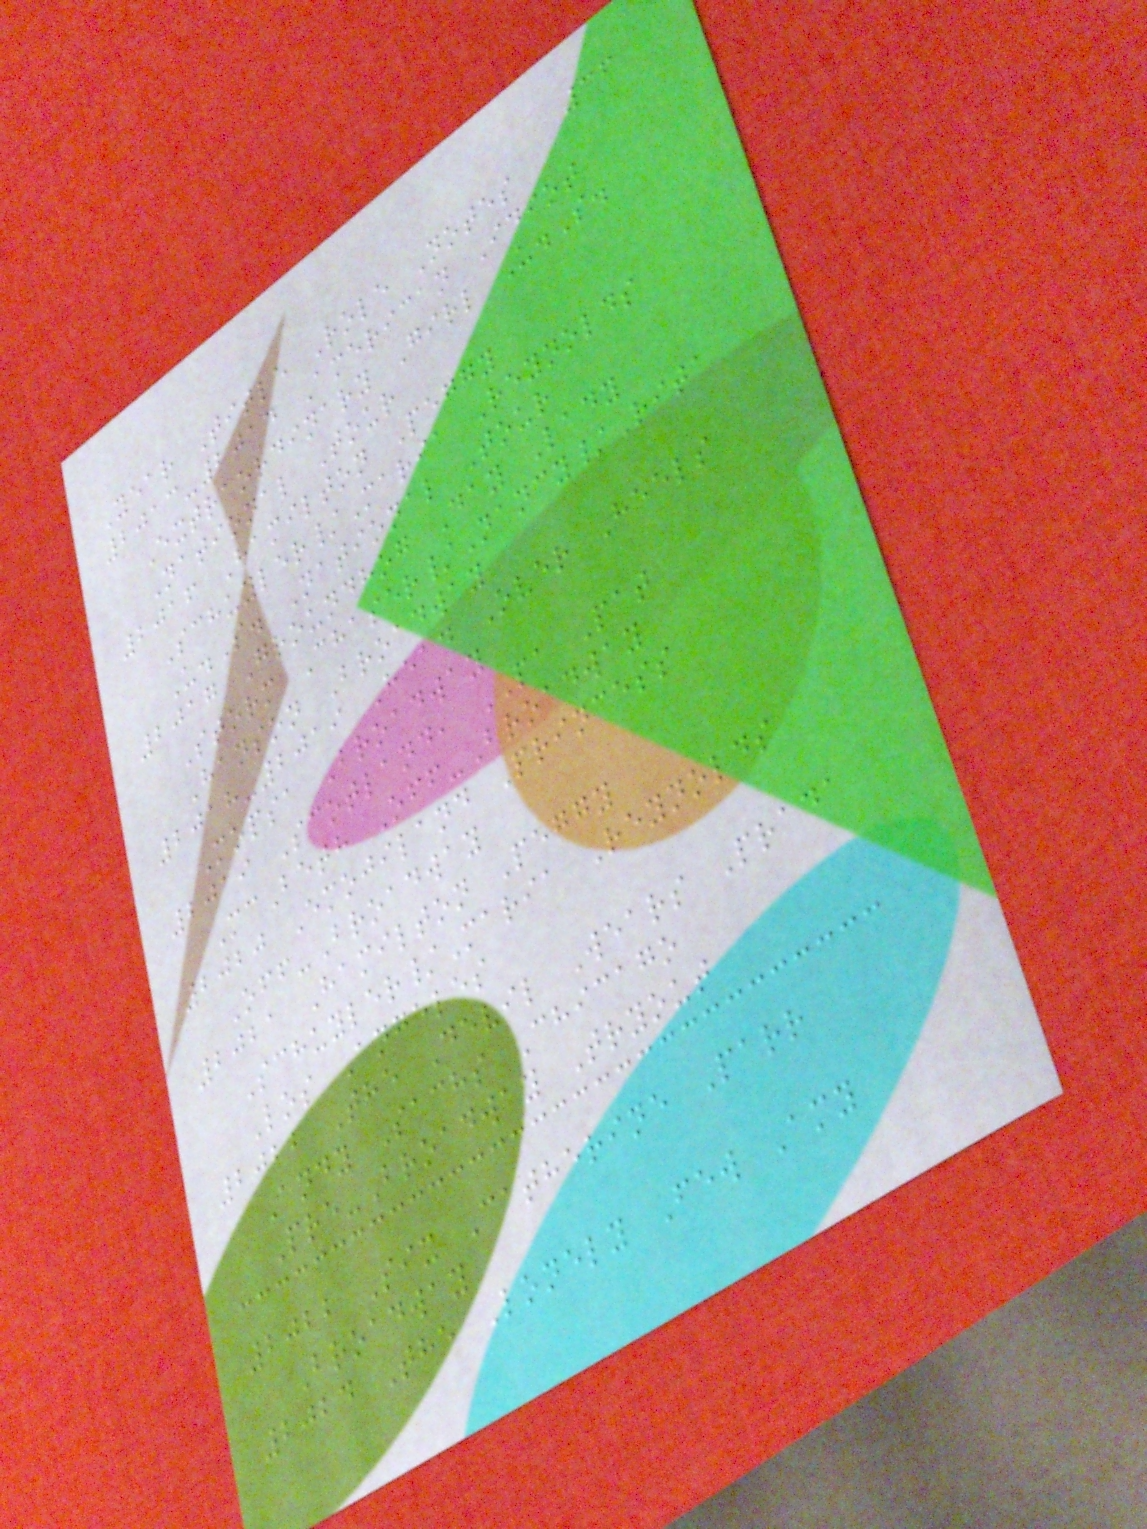36
Year Title Role Notes
2013-2014 American Idiot
Extraordinary Girl U.S.
National Tour
2016 Hamilton Peggy
Schuyler/Maria Reynolds
U.S. National Tour
2017 Groundhog Day Lady
Storm Chaser/Nancy/Rita
Hanson Broadway
2018-2019 Head Over Heels
Mopsa Broadway
2019 Scotland, PA Pat
McBeth Off-Broadway
2020 Emojiland Princess
Off-Broadway
2021 Hamilton Peggy
Schuyler/Maria Reynolds
Los Angeles
2022 The Devil Wears Prada
Andy Sachs Chicago
Pre-Broadway Tryout
2022 Six Catherine Parr
Broadway
2024 The Lonely Few Amy
